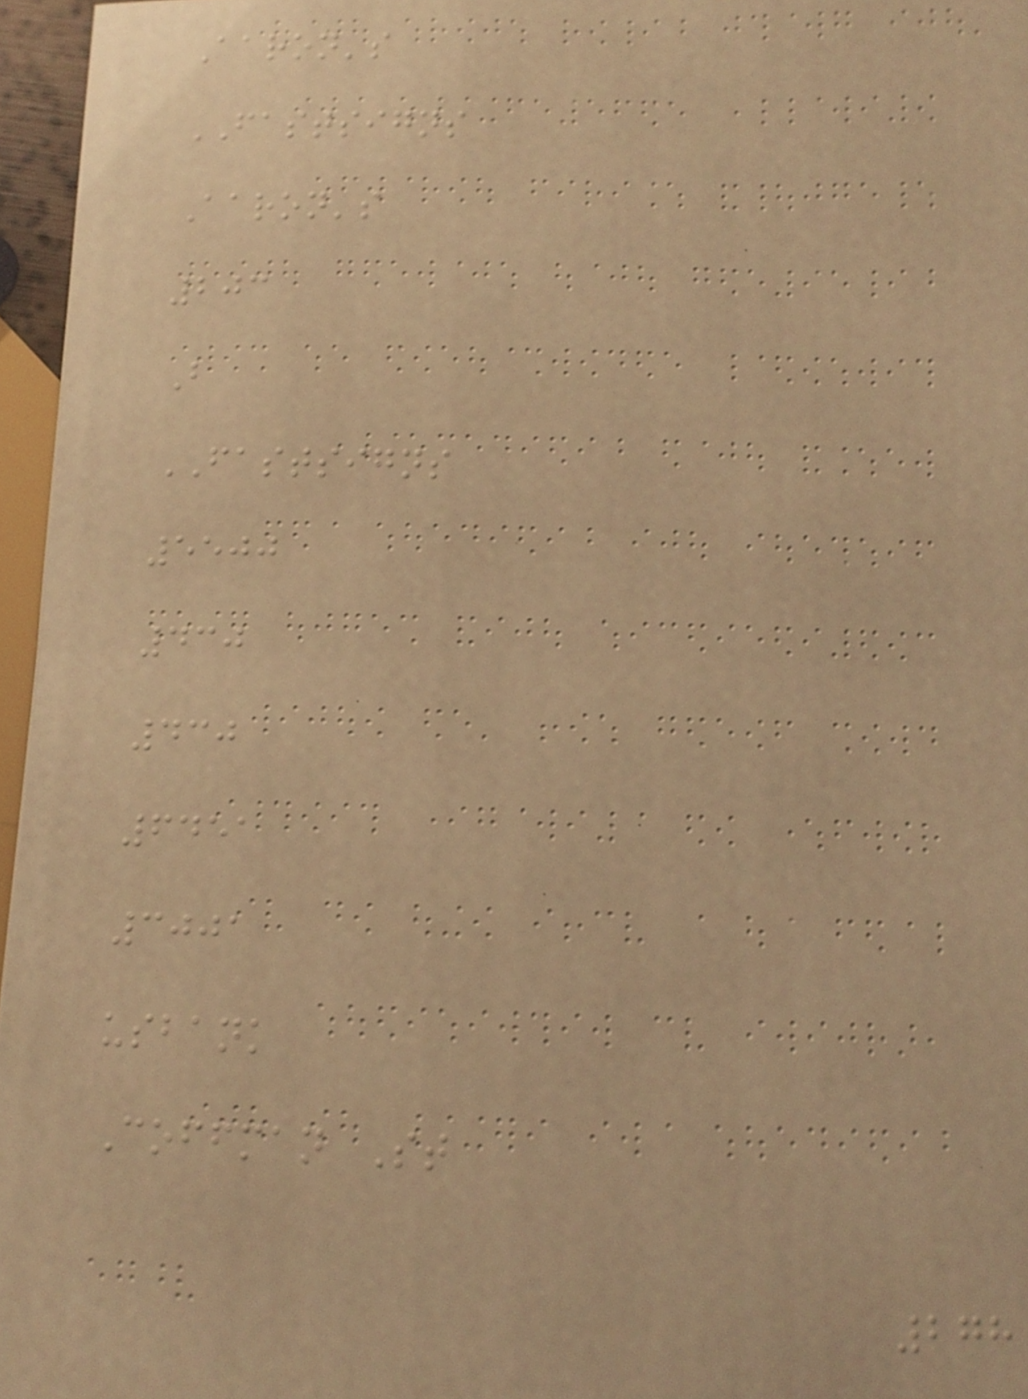Aaron's
FASTSIGNS
Aaron's
203
B
FASTSIGNS
5500
430
430
6451
3001
usbank
Coffman St
278
